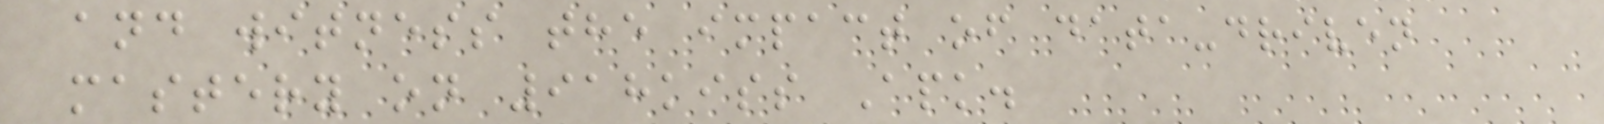and witness the impact of data-driven
mastery on 918kiss Apk.
